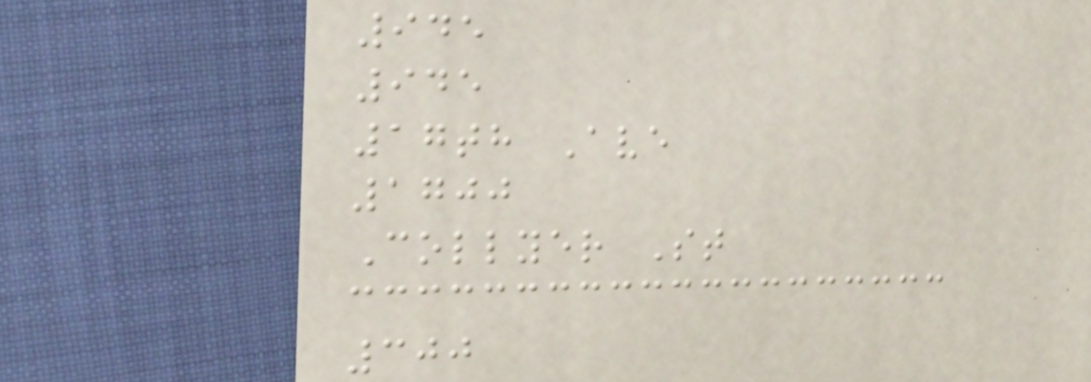945
945
17th Ave
1700
Collyer St
300
